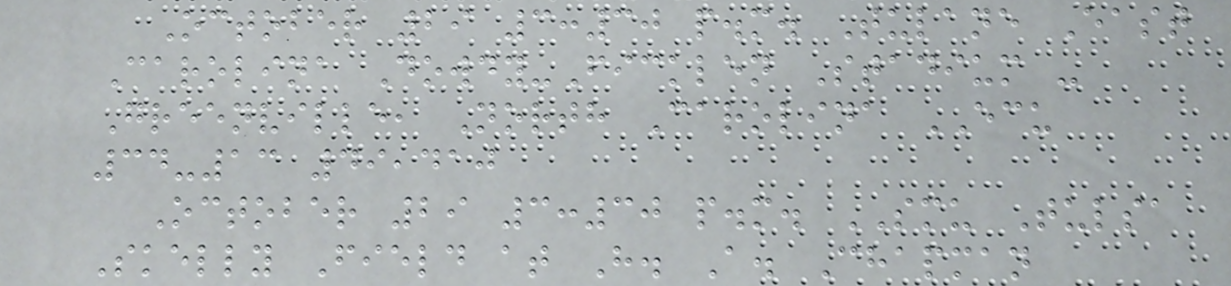October 29 3:30 p.m. Tulane East
Carolina Dowdy-Ficklen Stadium -
Greenville, North Carolina ECU
34-13 49,410
October 29 3:30 p.m. SMU Tulsa
Skelly Field at H. A. Chapman
